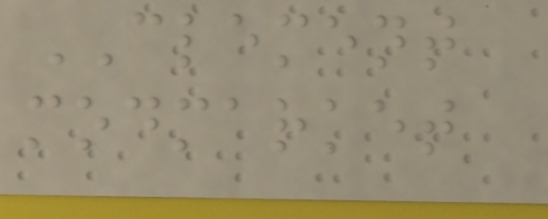CLEMENT
modmarket
